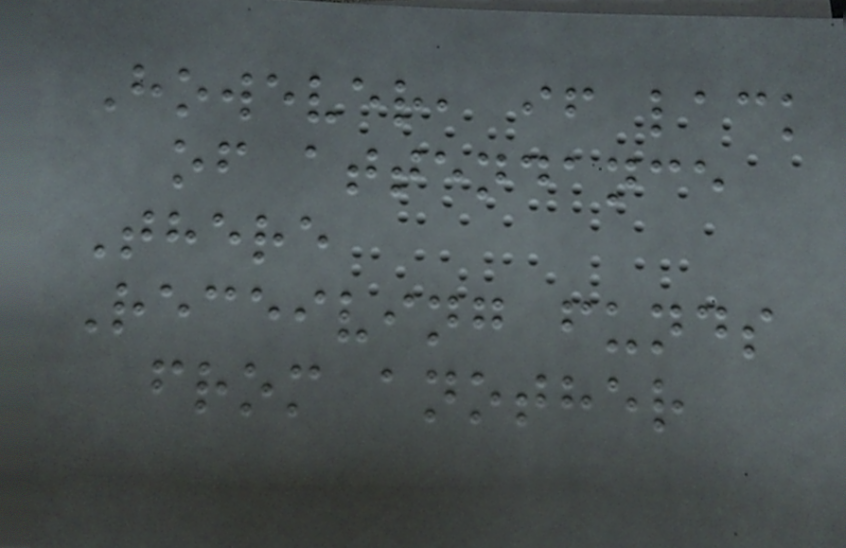However, if lack
of attendance
There
Receiving funds
from another
